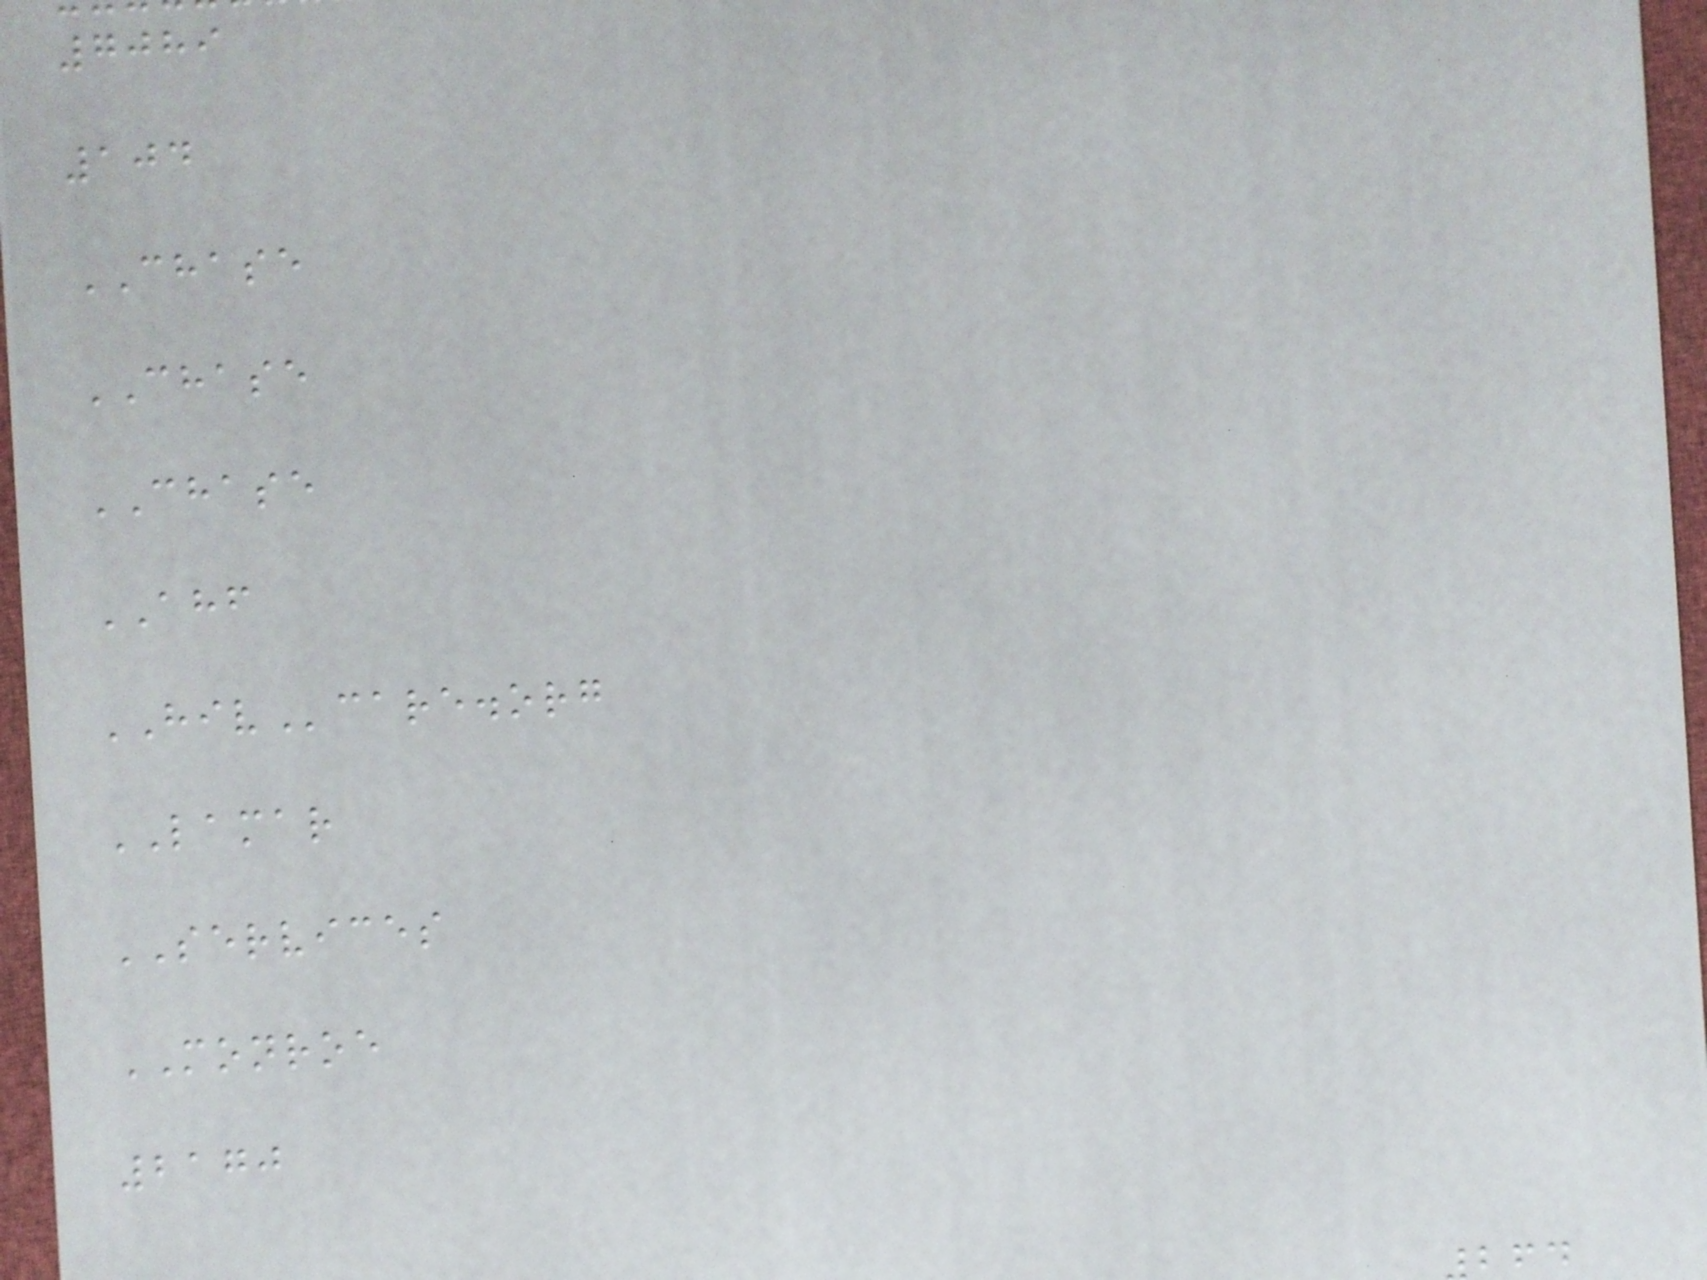7089
104
CHASE
CHASE
CHASE
AHF
HIVcare.org
LAMAR
SERVICES
MONROE
2170
